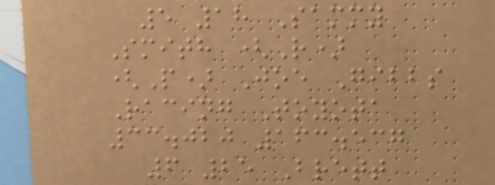5 18 Sammy
Smith (R)
(P) Joe Gibbs
Racing Toyota
33.020 163.537
6 25 Brett
